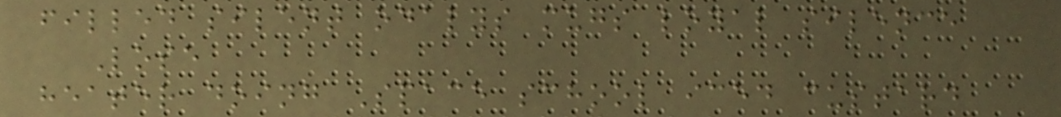filled silent odalys mugs loyal silence
Lose
heater doing Space school iced custard
